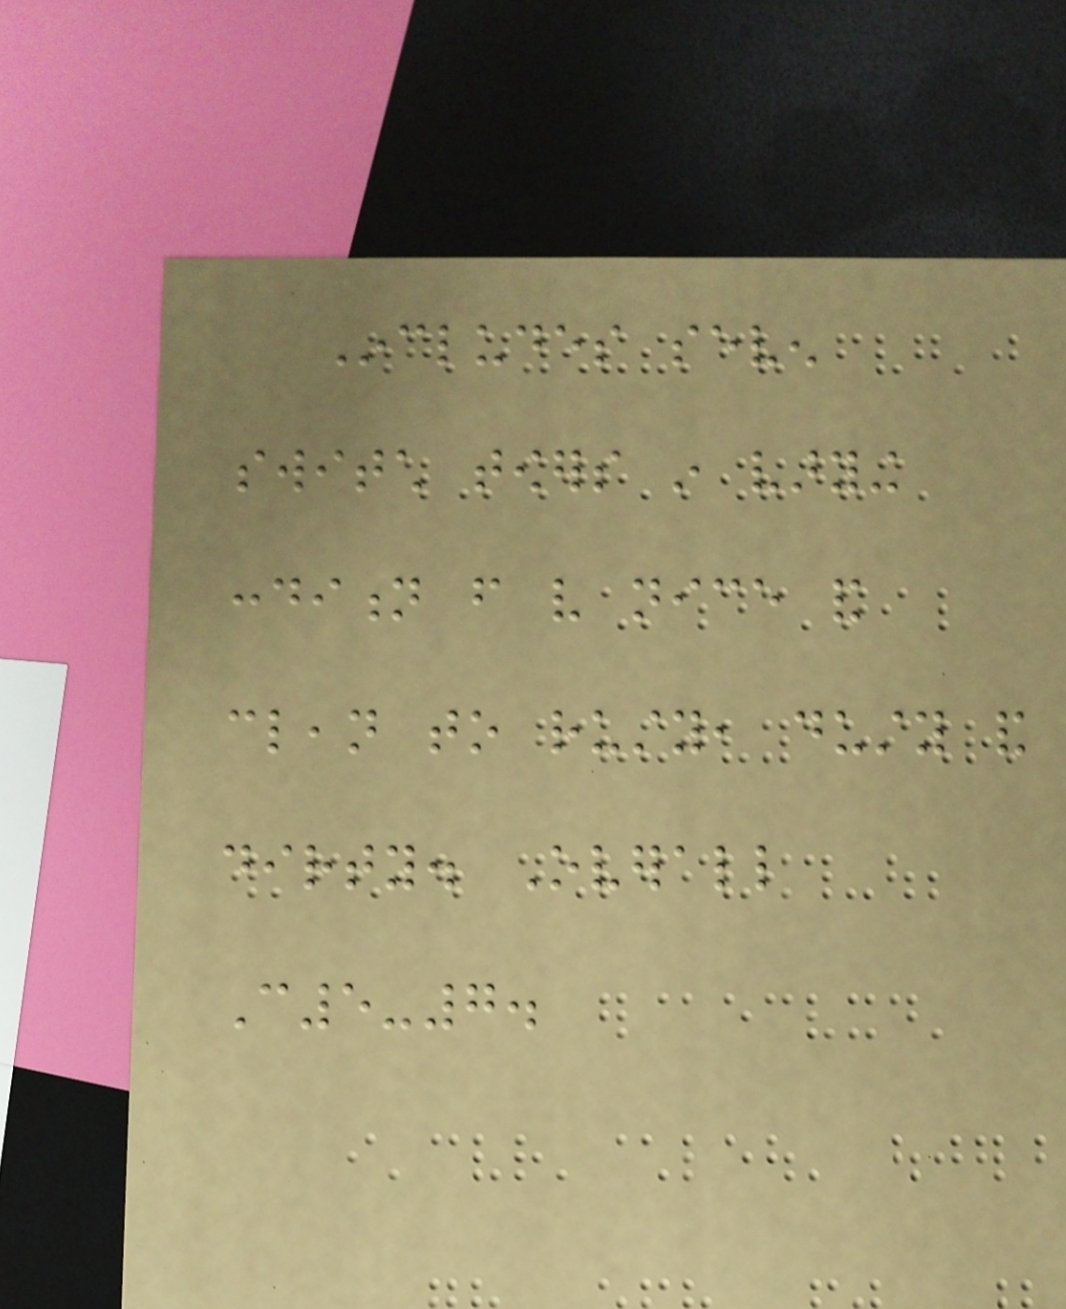Includes seven
switch towers in varying
condition from very nice and
clean to rusty, dusty and
dirty. Overall
C5-7.
